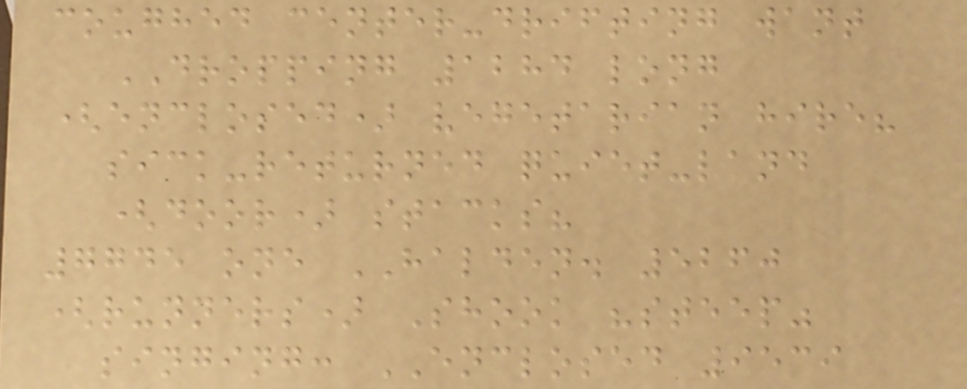coughed center-drifting want
DROPPING 1284 long
(enclosed) vegetarian hire?
sick-returned quiet-land
(door) stacks?
7745 one HALDEN. 5260
(runners) Shook "steep"
singing: ENCLOSED 9539
